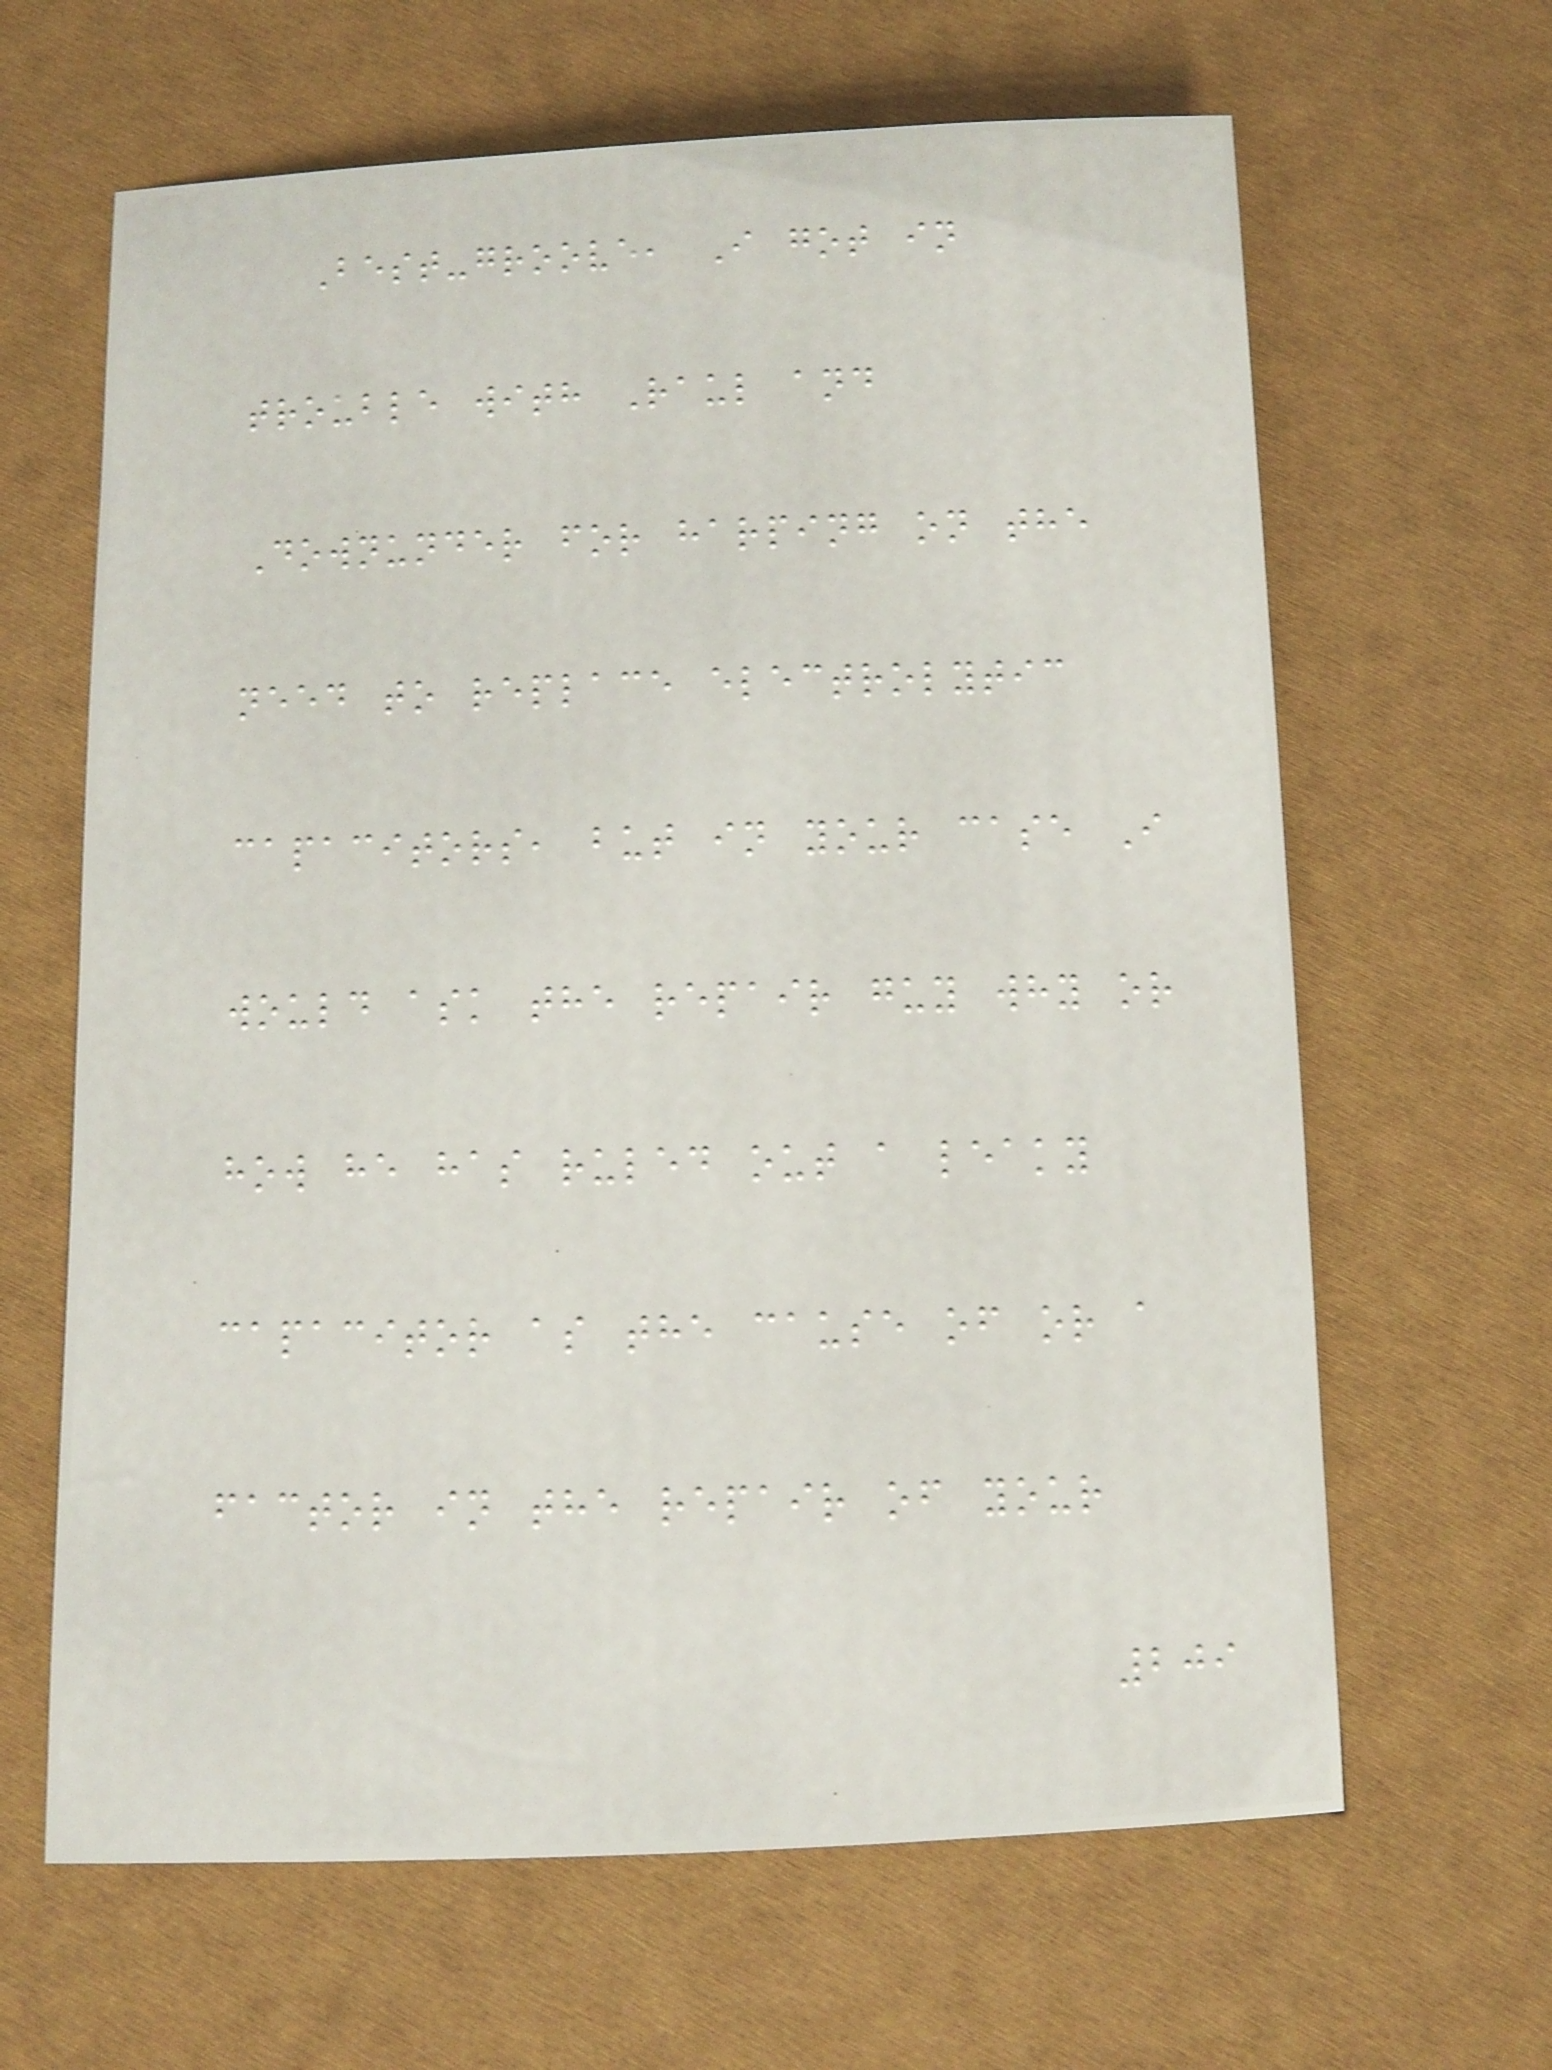Best-groove, I got in
trouble with Raul and
Downunder for harping on the
need to replace electrolytic
capacitors, but in your case I
would ask the repair guy why or
how he has ruled out a leaky
capacitor as the cause of or a
factor in the repair of your
209
